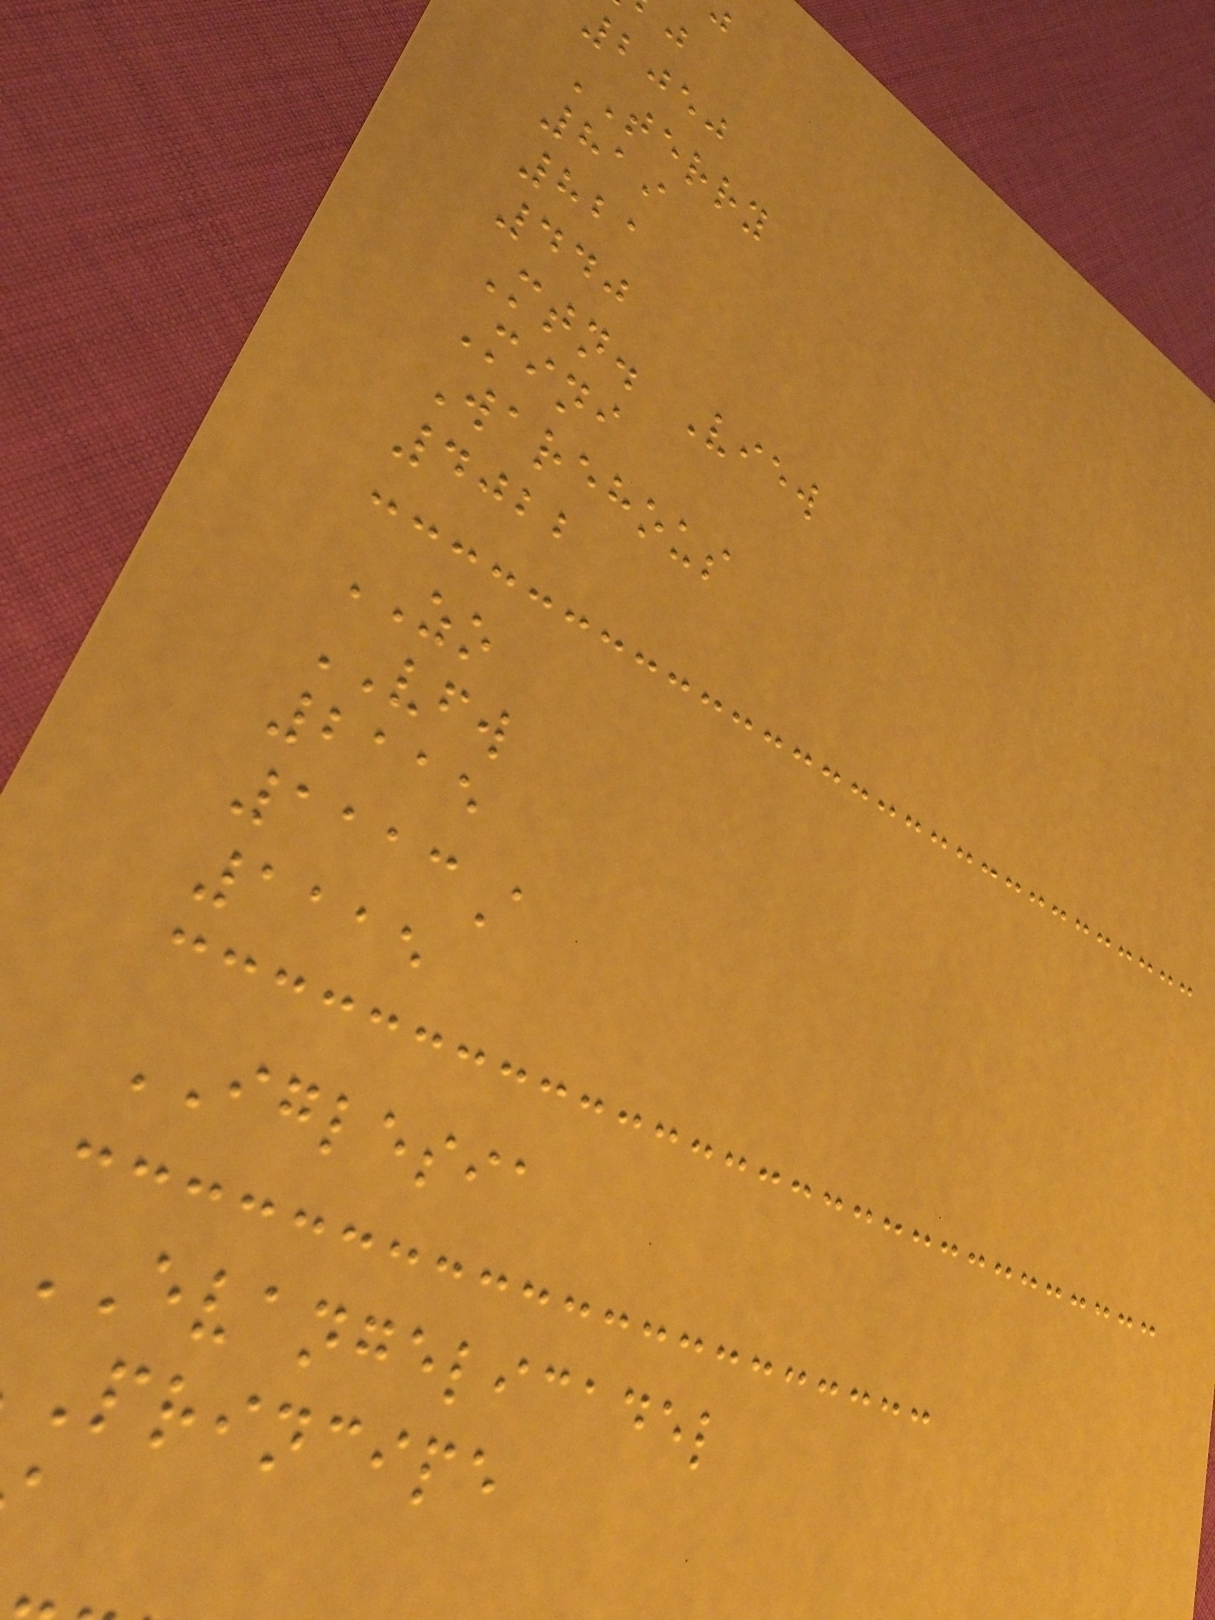2050
TERRY
819
821
440
Mtn. View
Mini
Warehous
4022
ZO
VFW
2115
1113A
1115
IGLESIA
EVANGELICADEL
principe
